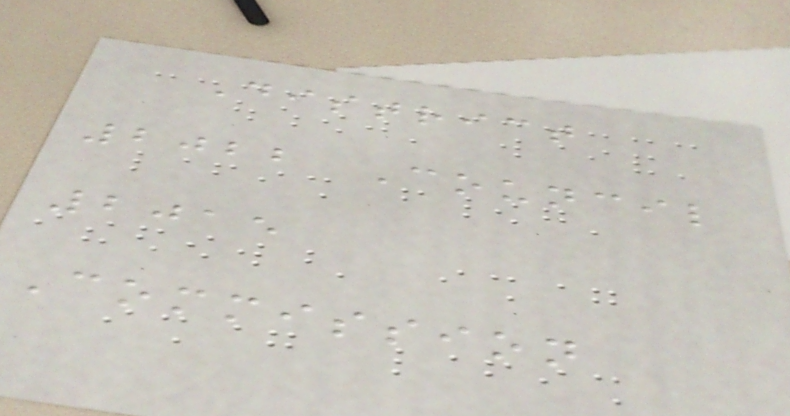District
2022 Council
2015
Commission
